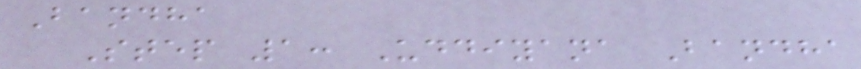Bandha
Step 1: Uddiyana Bandha
